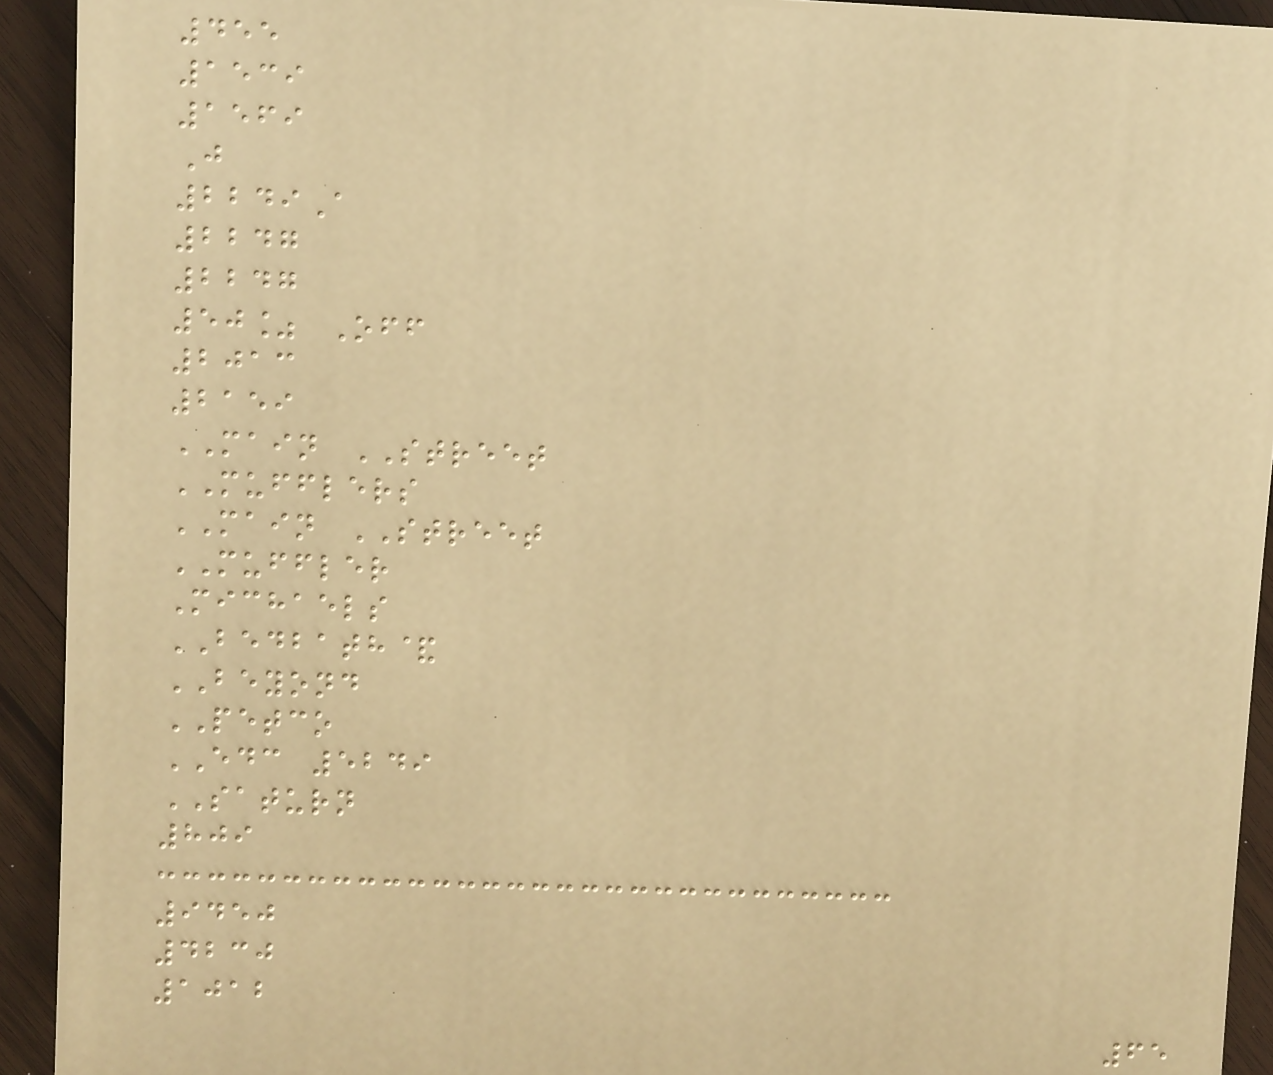455
1539
1569
J
2249A
2247
2247
50% Off
2013
2159
MAIN STREET
MUFFLERS
MAIN STREET
MUFFLER
Michaels
BEDBATH&
BEYOND
PETCO
EDC 5249
SATURN
809
9450
4230
1012
65
